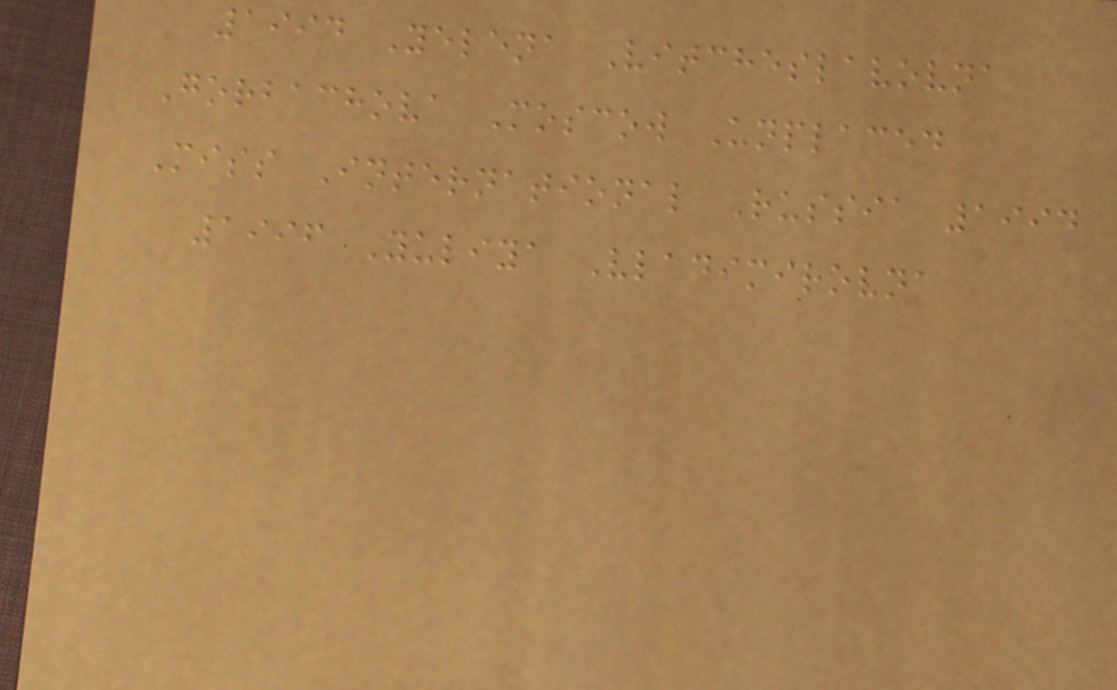1994 Yelena Vitcheslavovna
Gorbachova Moscow Unplaced
Miss International Russia 1994
1996 Yuliya Vladimirovna
